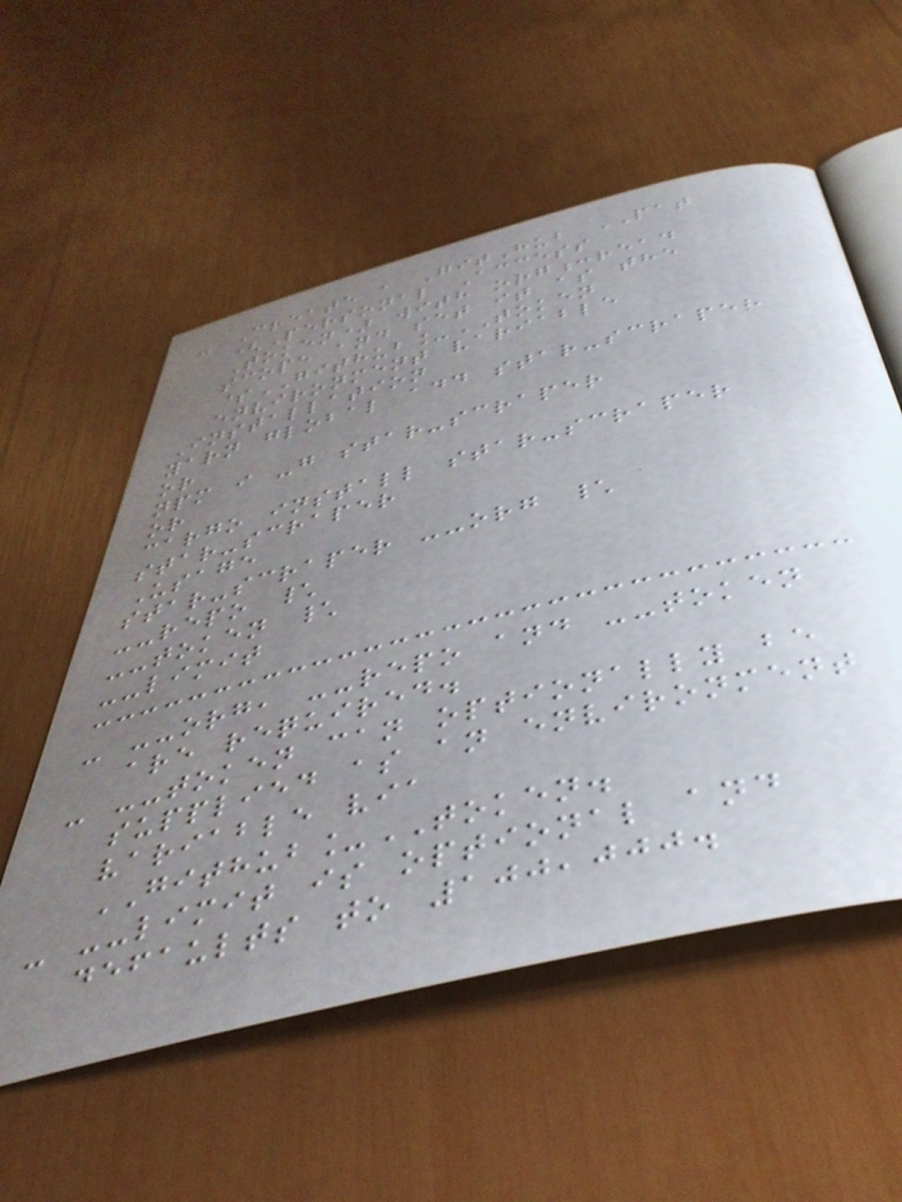- Create a GitHub PAT
(Personal Access
Token) with org:read
scope and set it as the
$GITHUB_TOKEN
environment variable
Installation
yarn global add star-scraper
or
npm i -g star-scraper
or
cargo install star-scraper
star-scraper
Usage
star-scraper --org \
--repo \
--token \
--limit
- --org, --repo and --token
are required.
- --token can optionally be
supplied as an environment
variable via
GITHUB_TOKEN.
- --limit is optional and
defaults to 100,000.
